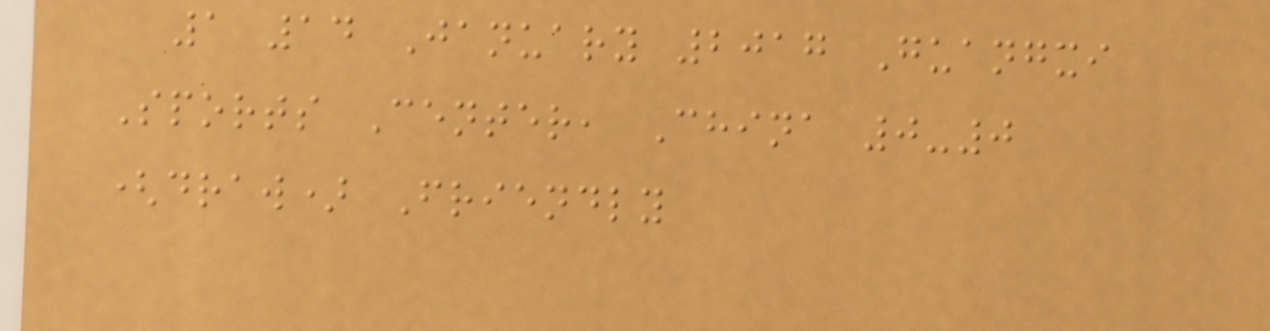1 14 January 2017 Guangxi
Sports Center, China 0-0
(draw) Friendly
